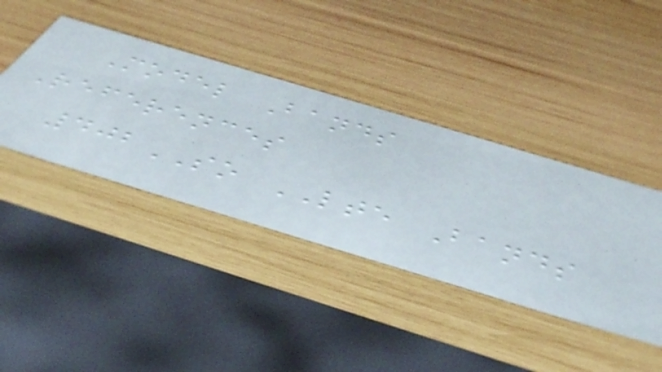Model Bands
References
402SO LTE Bands
